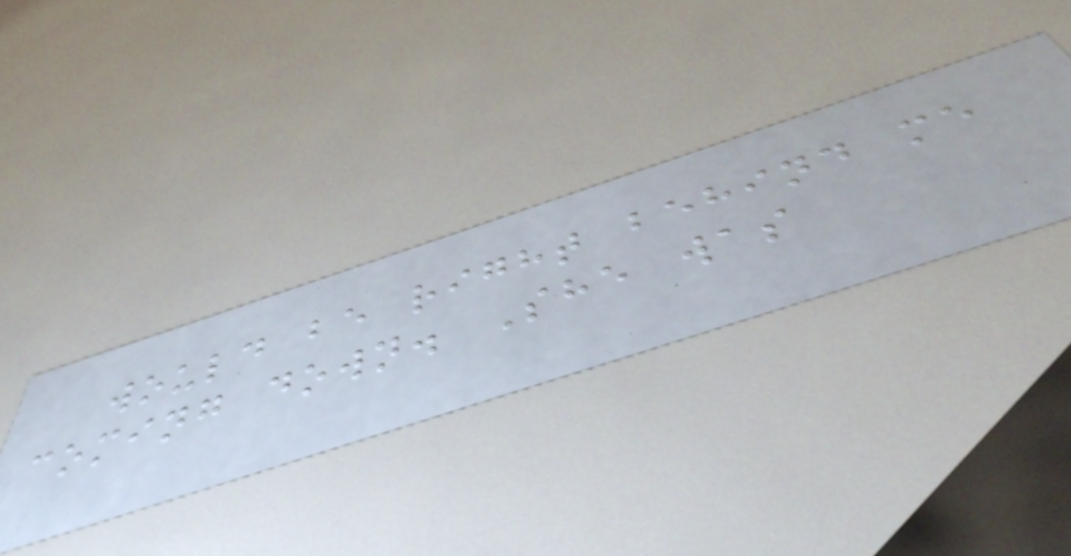would be right behind me
coming down. She was
